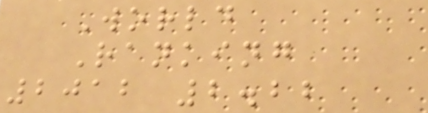World
Ranking
2012 2.22
